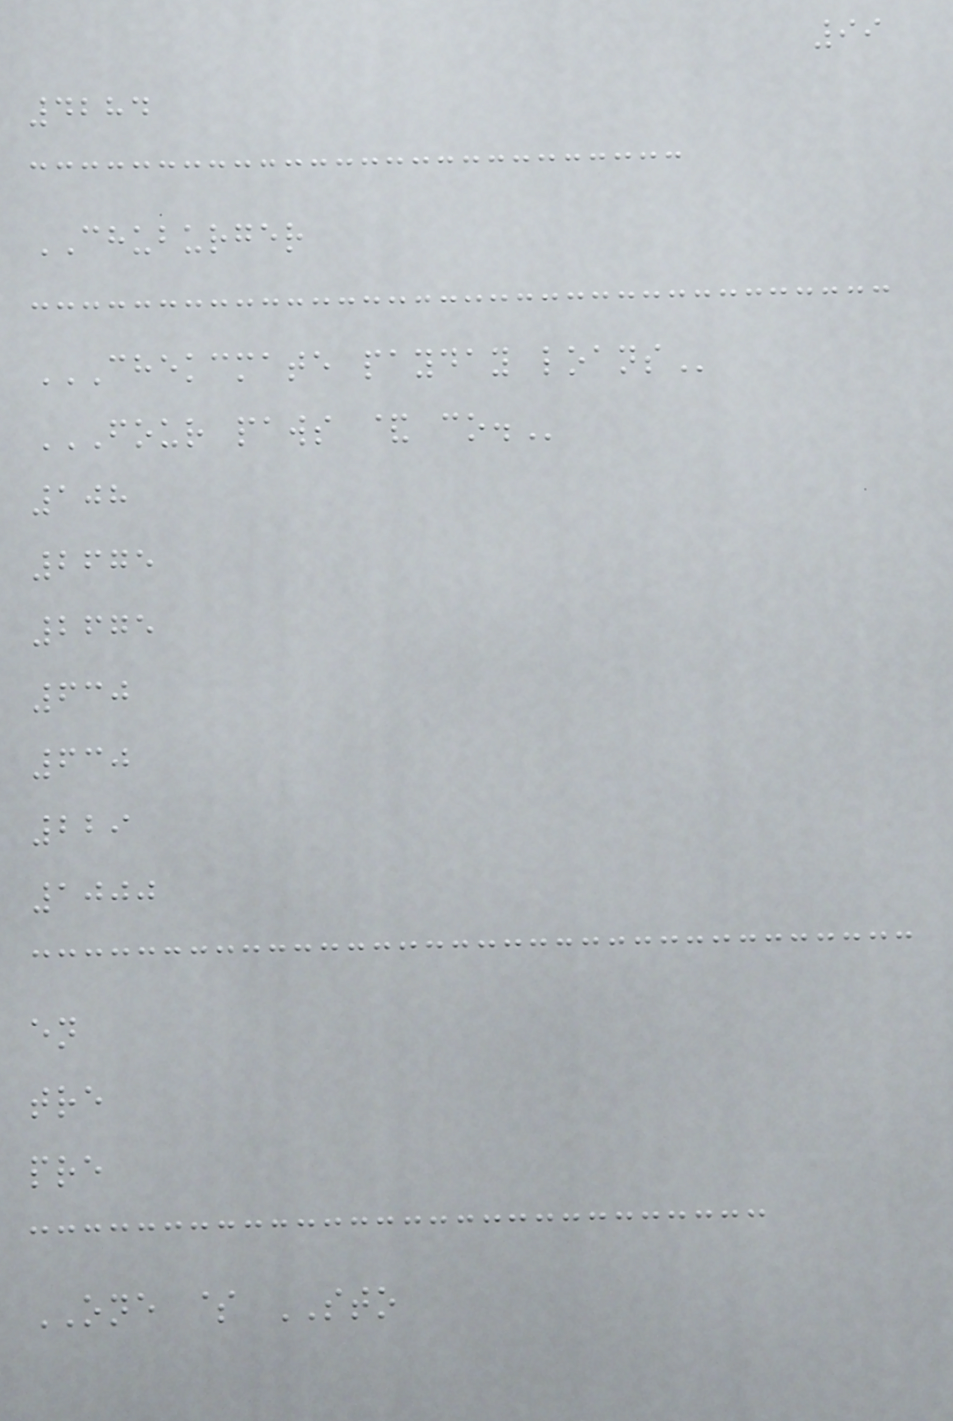99
4284
CHUBURGER
CHEKCMATE PAYDAY LOANS
FOUR PAWS & CO.
108
2675
2675
630
630
229
1000
en
tre
pre
ONE $ STO
